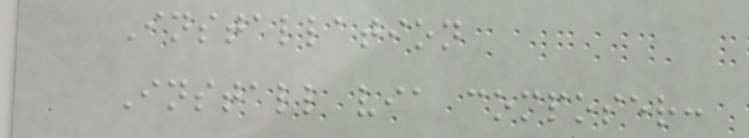Installation
Install via composer:
